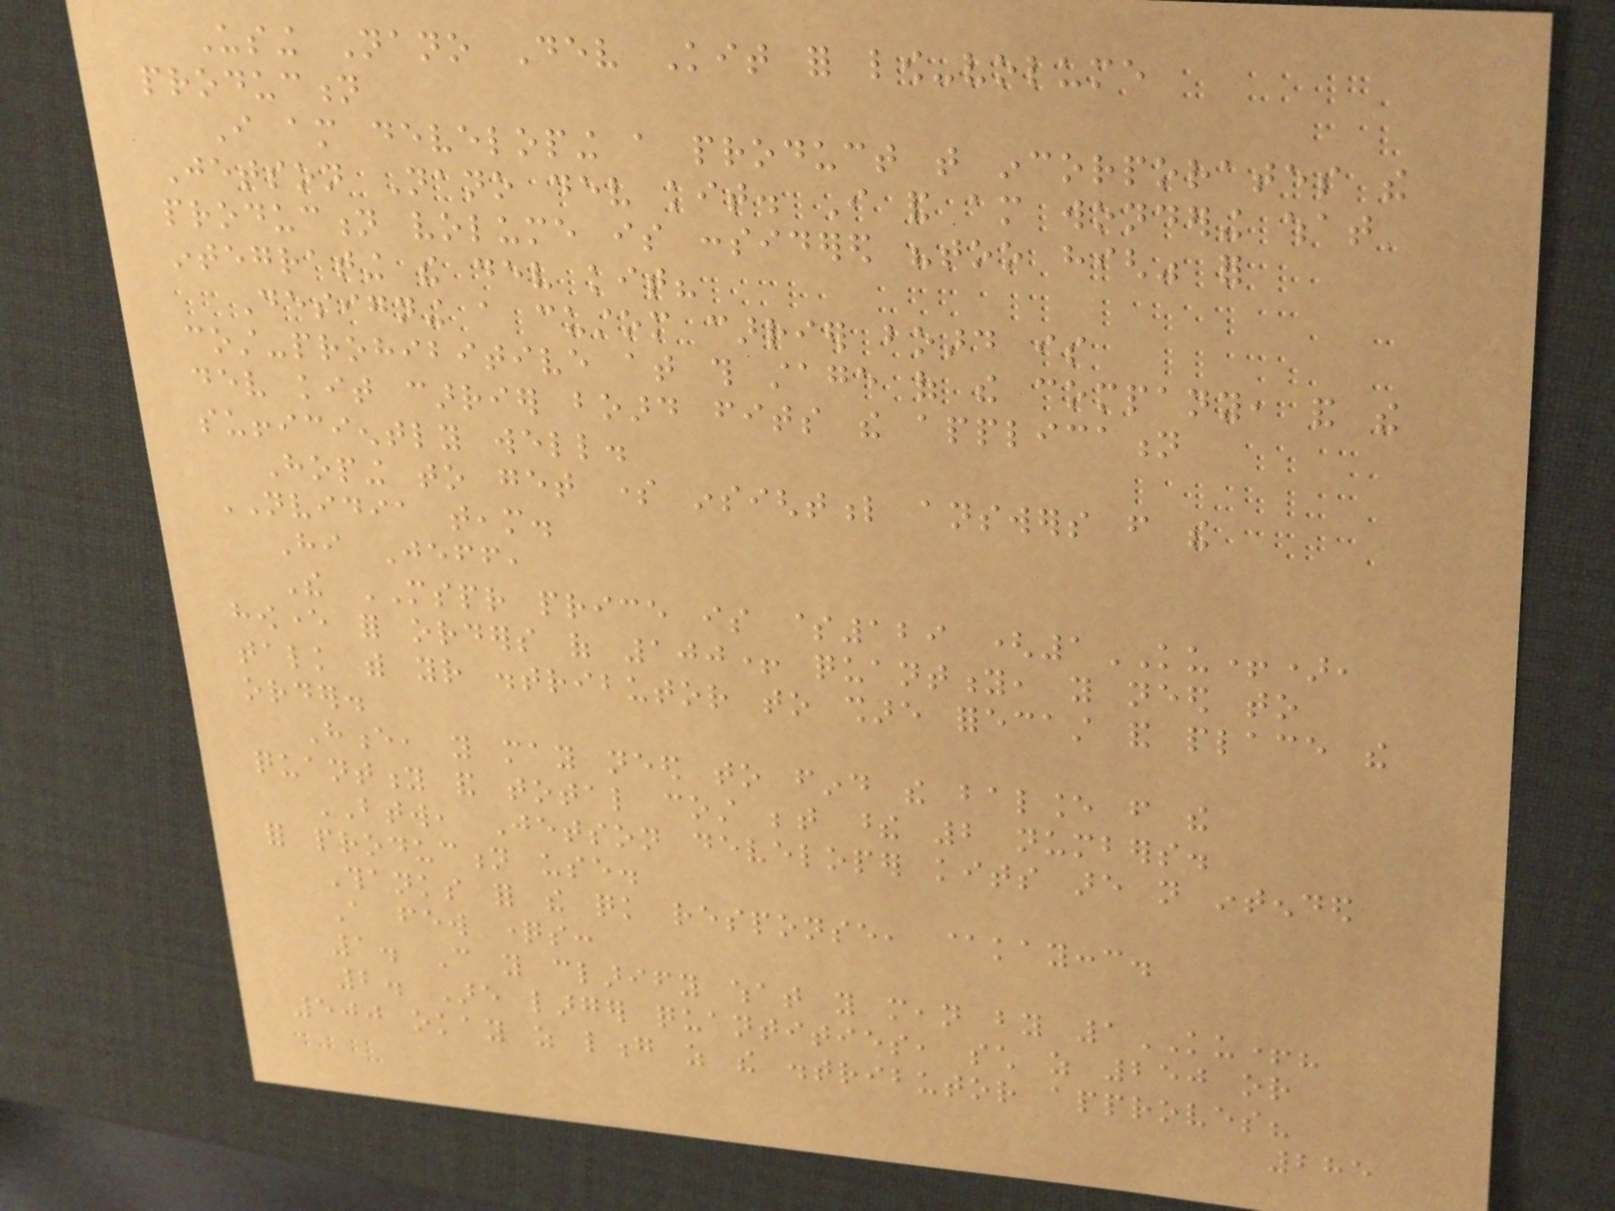Using Nano Dev Kit for low-volume
production
I am developing a product that incorporates the
Jetson Nano dev kit. I and am wondering what
production volume is considered "too high" for
integrating the dev kit?
Designing a custom carrier board is
cost-prohibitive at this stage of the company, and the
dev kit carrier board fits the application
sufficiently well.
Hoping to get some insightful answers from the
NVIDIA team.
Hi Jeff,
The MSPR price is $129 (1KU+),
however for orders of 100+ quantity, you need to
talk with your distributor to share forecast and place the
order.
Hence, you may need to find the balance from the
quantity and total cost between these 2 numbers.
BTW, Jetson developer kits are not intended
for production use.
Thanks for the quick response, @kayccc.
A few questions:
1. Can you clarify what you mean by 1KU+?
2. Are larger quantities, such as 250 or
500 okay as long as the distributor approves?
285
